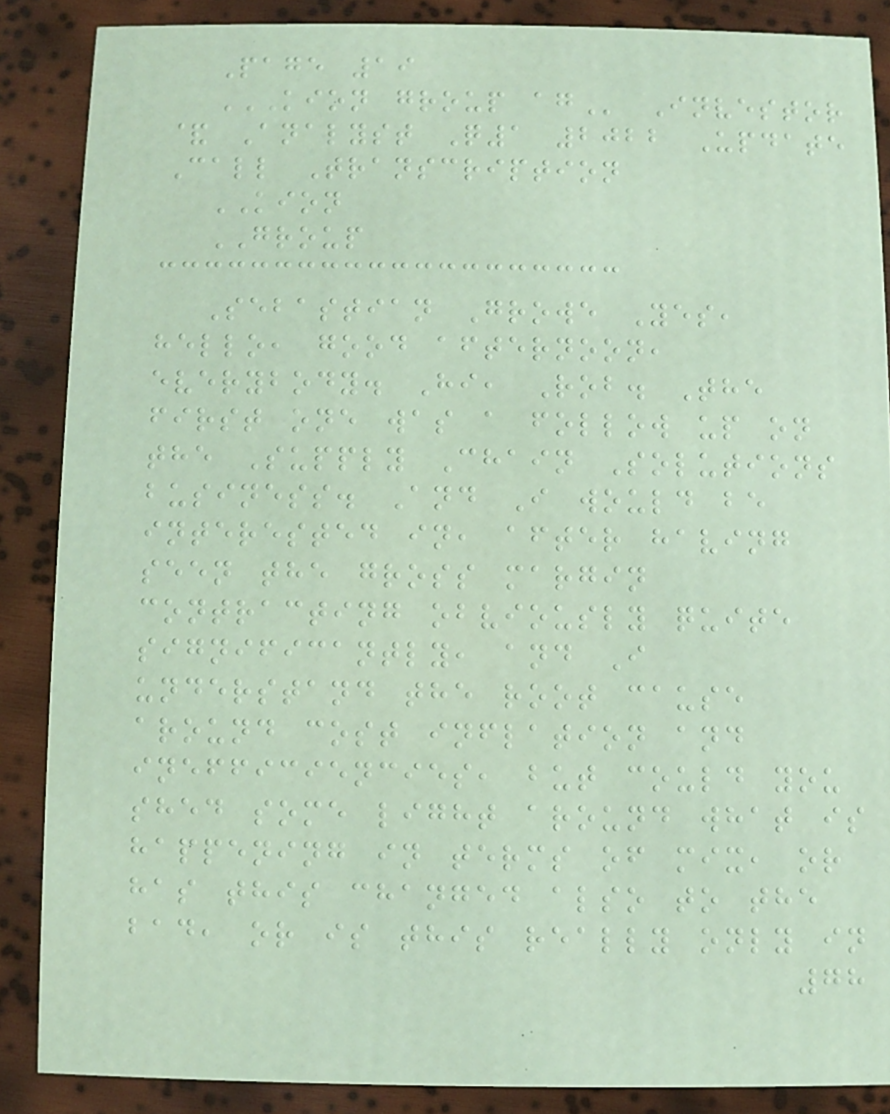Page 19
KION GROUP AG Investor
& Analyst Q1 2022 Update
Call Transcription
KION
GROUP
Sebastian Growe Yes,
hello, good afternoon,
everybody. Hi, Rob. The
first one was a follow up on
the Supply Chain Solutions
business. And I would be
interested in, after having
seen the gross margin
contracting obviously quite
significantly, and I
understand the root cause
around cost inflation and
inefficiencies, but could you
shed some light around what is
happening in terms of mix, or
has this changed also to the
bad, or is this really only in
78
